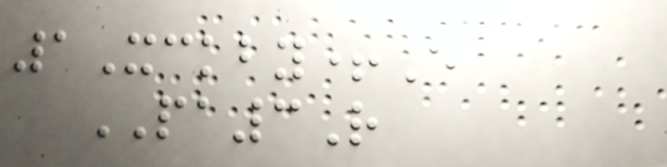1Xckby+E
PA3R
